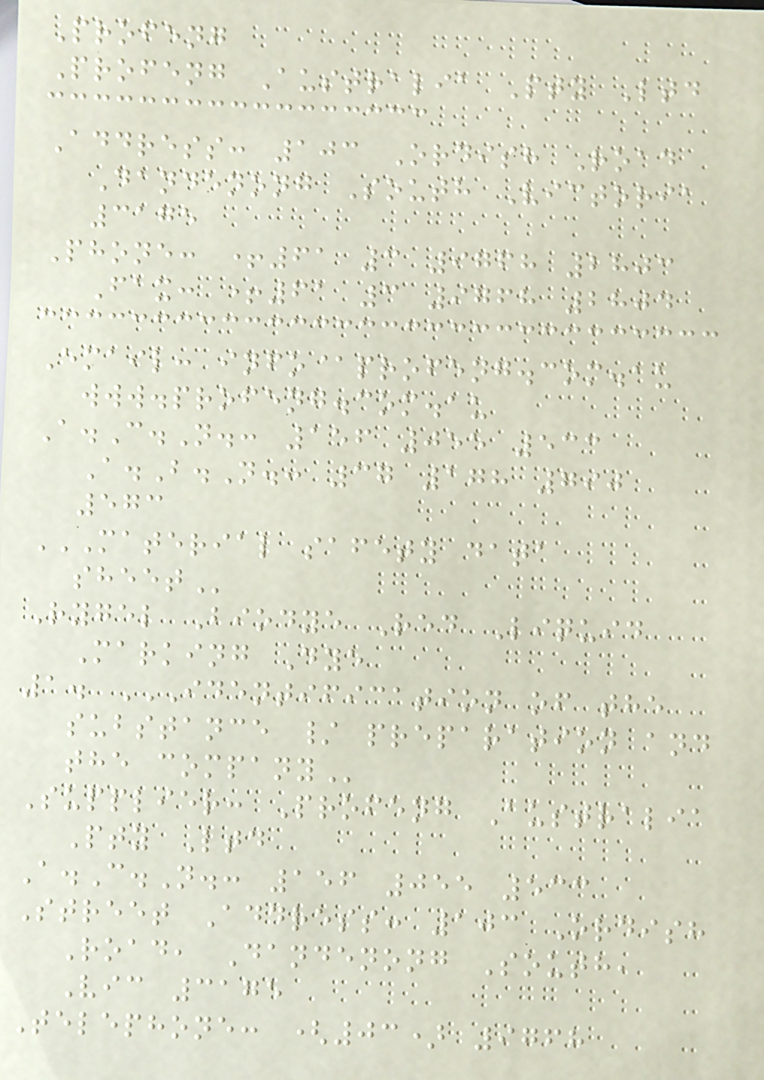Profeng
Profeng Australia Pty Ltd
Address: 103 Ordish Road
Dandenong South Victoria
3175
Phone: +61 3 9768 2803
Fax: +61 3 9768 2804
Email: info@profeng.com.au
www.profeng.com.au
A.C.N.: 156 055 533
A.B.N.: 37 178 790
573
MATERIAL SAFETY DATA
SHEET
Rygel Biodye Red Liquid
Marking Dye
1. IDENTIFICATION OF THE
SUBSTANCE / PREPARATION AND
THE COMPANY
Supplier: Profeng Australia
Pty Ltd
A.C.N.: 156 055 533
Street Address: 103 Ordish
Road, Dandenong South,
Vic 3175
Telephone: (03) 9768
